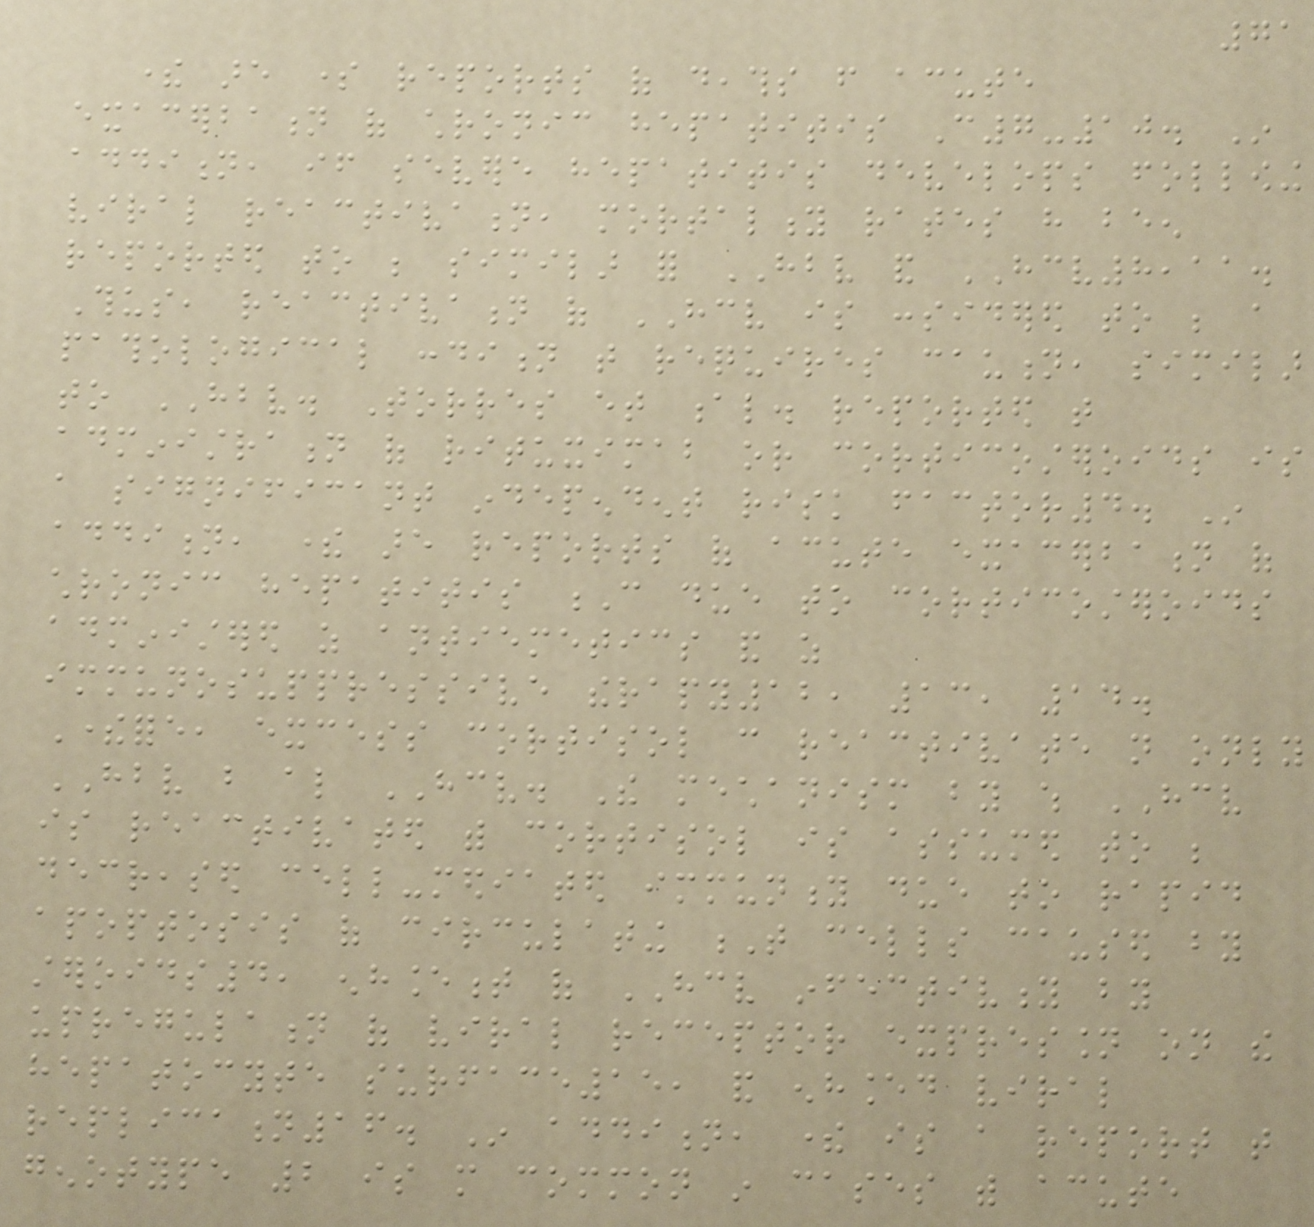71
there are some reports of deaths from acute
exacerbation of chronic hepatitis C7-10. In
addition, if severe hepatitis develops following
viral reactivation, mortality rates have been
reported to be similar for HBV and HCV8,11.
Thus, reactivation of HCV is considered to be a
pathological condition that requires caution, similar
to HBV. Torres et al. reported that
administration of rituximab or corticosteroids is
a significant independent risk factor4. In
addition, there are reports of acute exacerbation of
chronic hepatitis C due to corticosteroids
administered as antiemetics and as
immunosuppressive therapy12, 13, 14.
Therefore, excess cortisol can reactivate not only
HBV but also HCV. The mechanism by which HCV
is reactivated with cortisol is assumed to be
decreased cell-mediated immunity due to rapid
apoptosis of circulating T cells caused by
steroids4, enhancement of HCV infectivity by
upregulation of viral receptor expression on the
hepatocyte surface15, and enhanced viral
replication16. In addition, there is a report that
genotype 2 is more common in cases with acute
